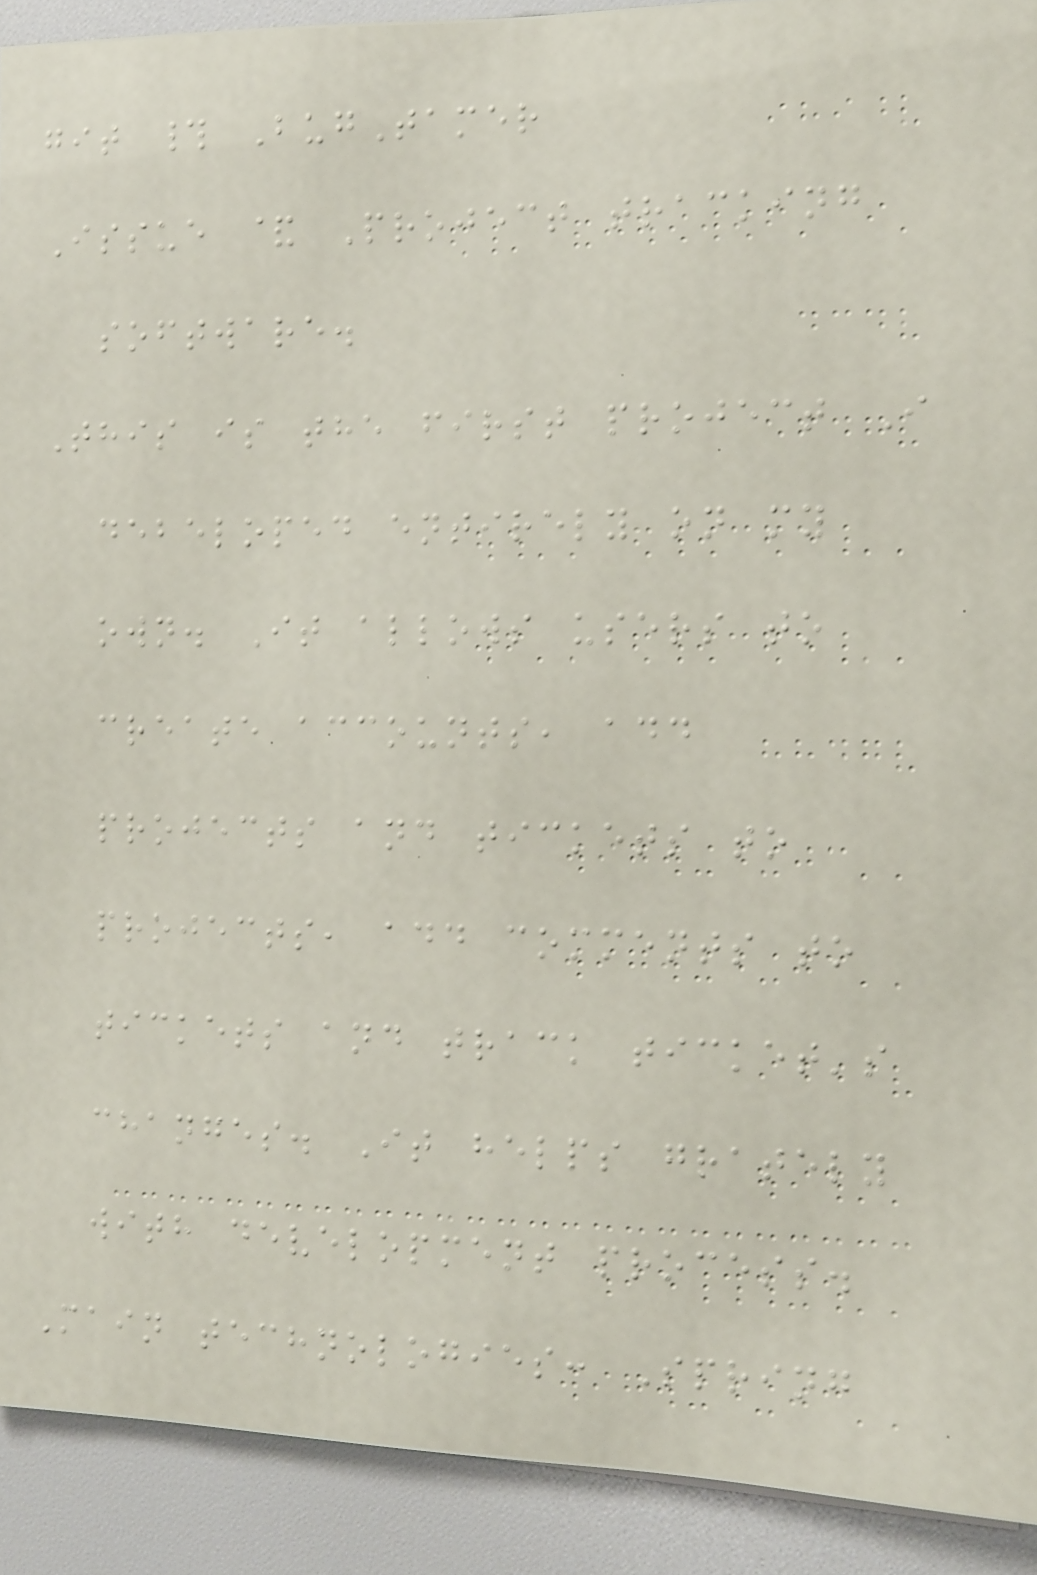git # BugTamer
Issue & Project tracking
software.
This is the first project I
debeloped entirely on my
own. It allows users to
create accounts, add
projects and tickets to
projects, add comments to
tickets and track ticket's
changes. It helps grately
with development process.
Main technologies: Spring
